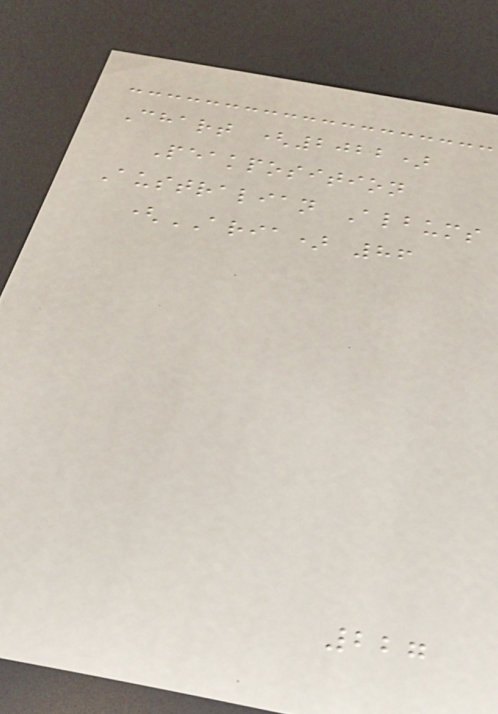Chart (2022)
Peakposition
Australian Albums
(ARIA) 86
227
